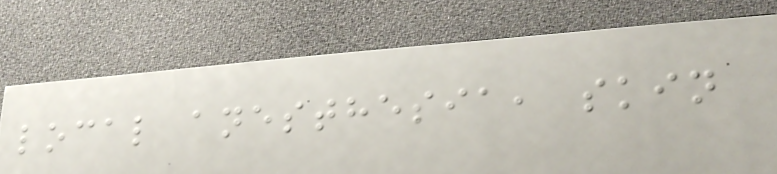local anesthesia, skin
